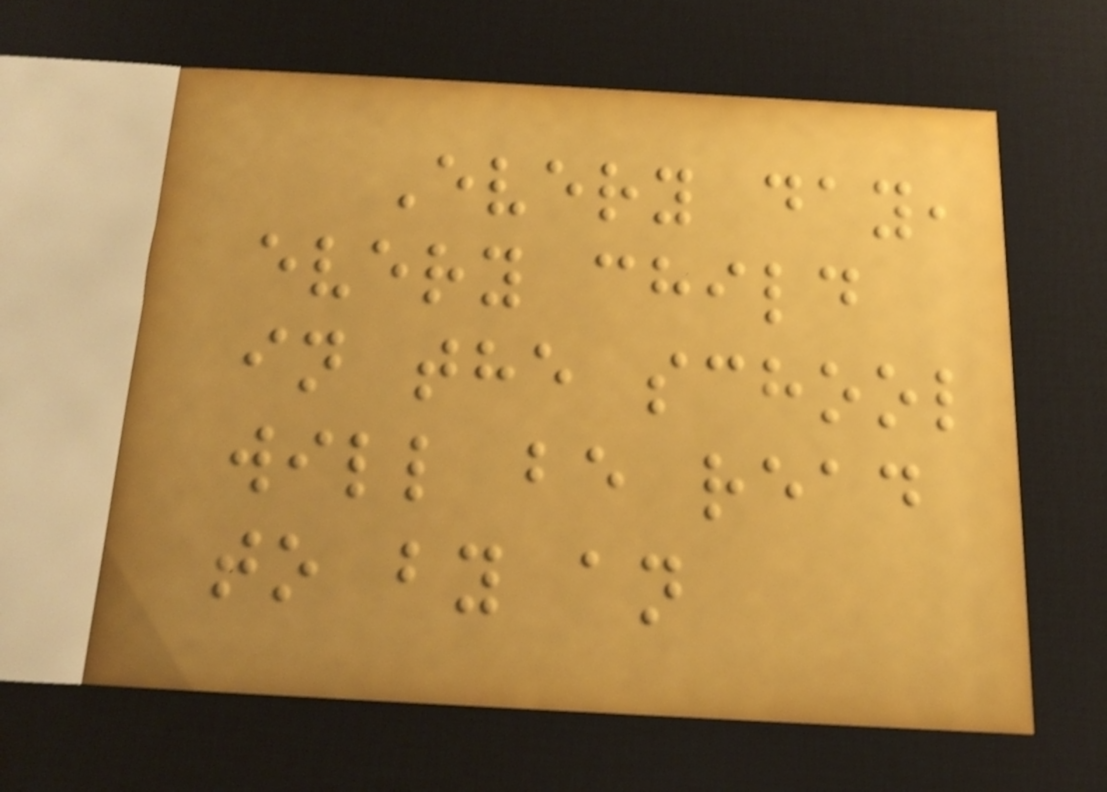Every day,
every child
in the school
will be read
to by an
